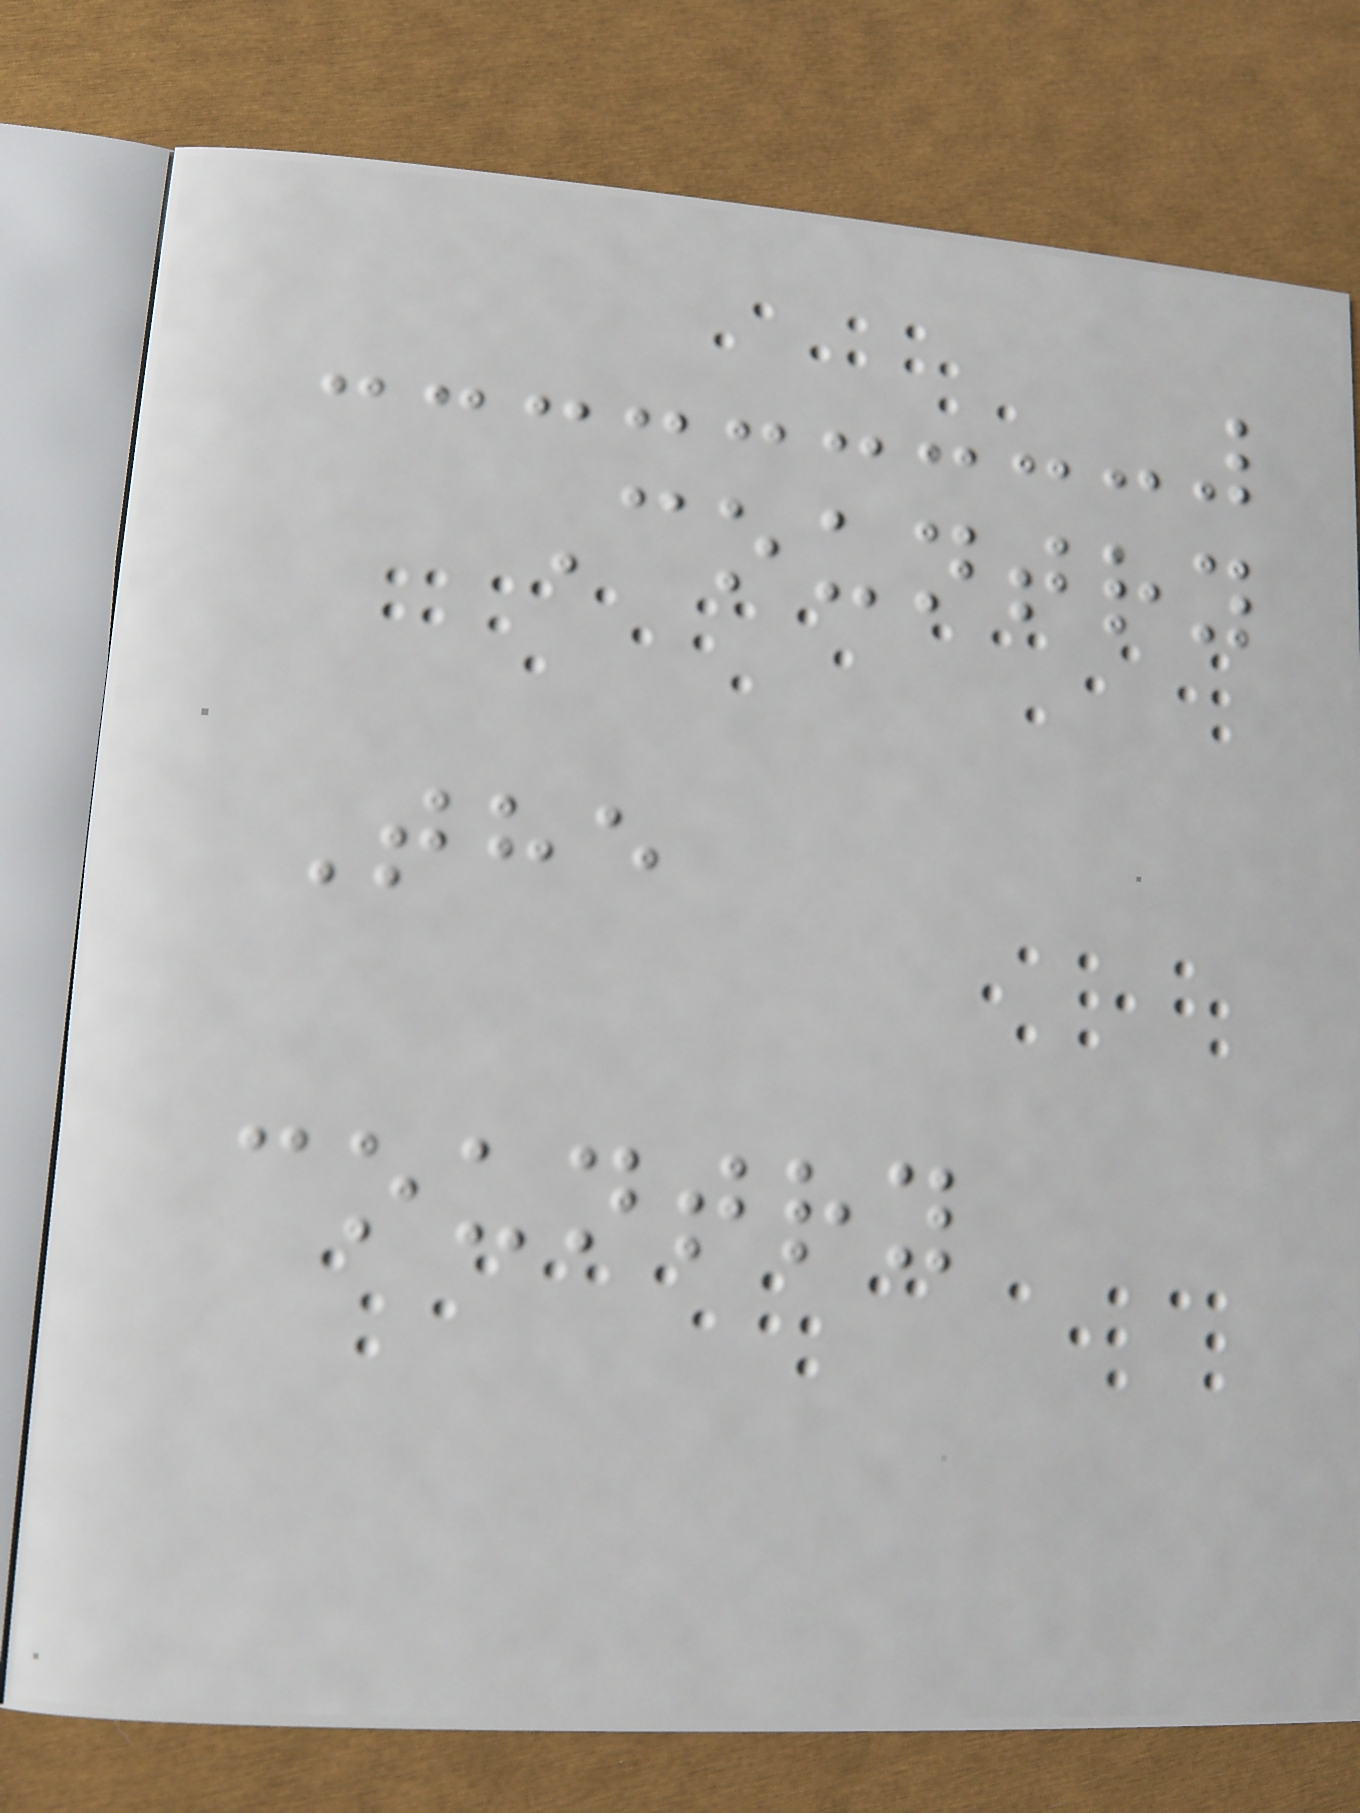Country
The
country
